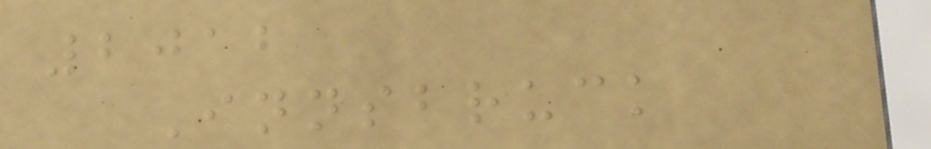2012
Innsbruck
